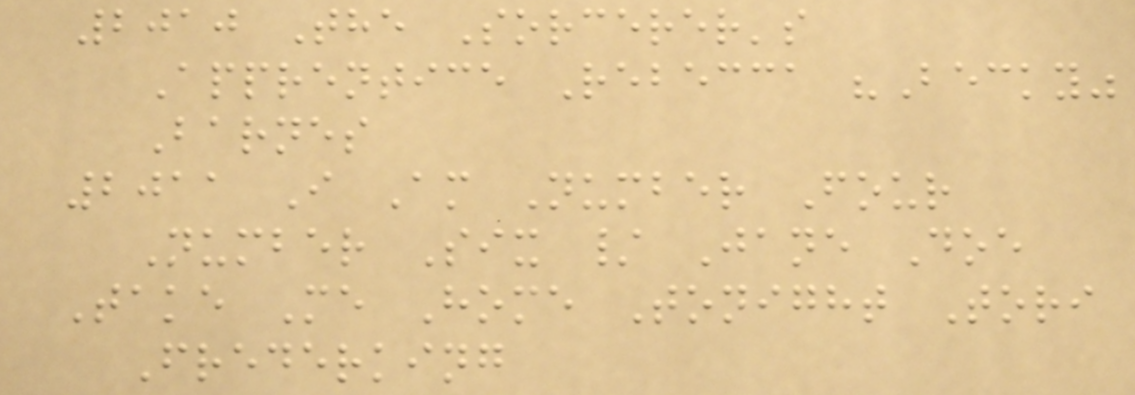2010 The Sorcerer's
Apprentice Rebecca "Becky"
Barnes
2011 I Am Number Four
Number Six / Jane Doe
Take Me Home Tonight Tori
Frederking
